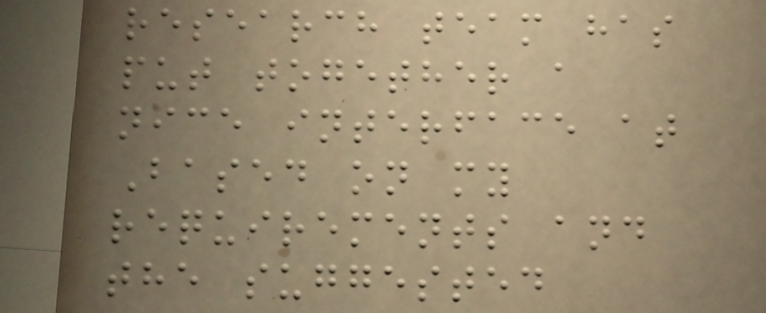research team has
put together a
nice interface at
Based on my
requirements and
the suggested
